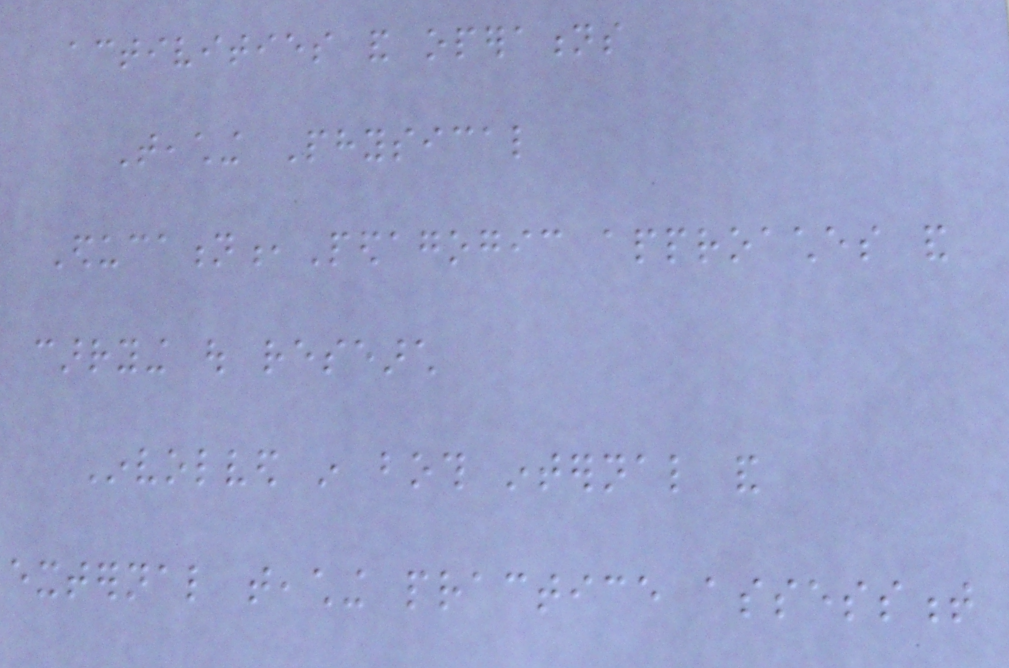activities and operations
Teaching Physical
Education,Pedagogic approaches and
carrying out research
Involved in both internal and
external teaching practice assessment
